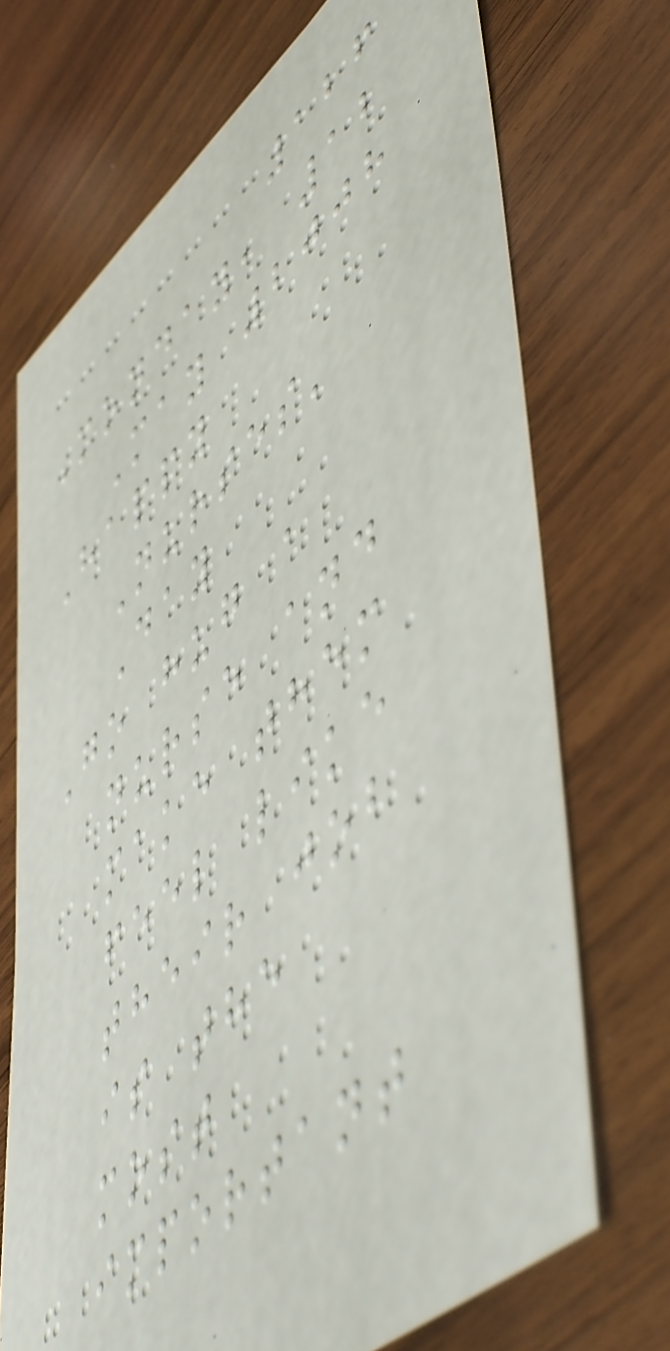126
Monday, 12
May 2008
Happy
Nurses'
Day
Go hug a
nurse and
make them
feel like
their job
is the
most
important
